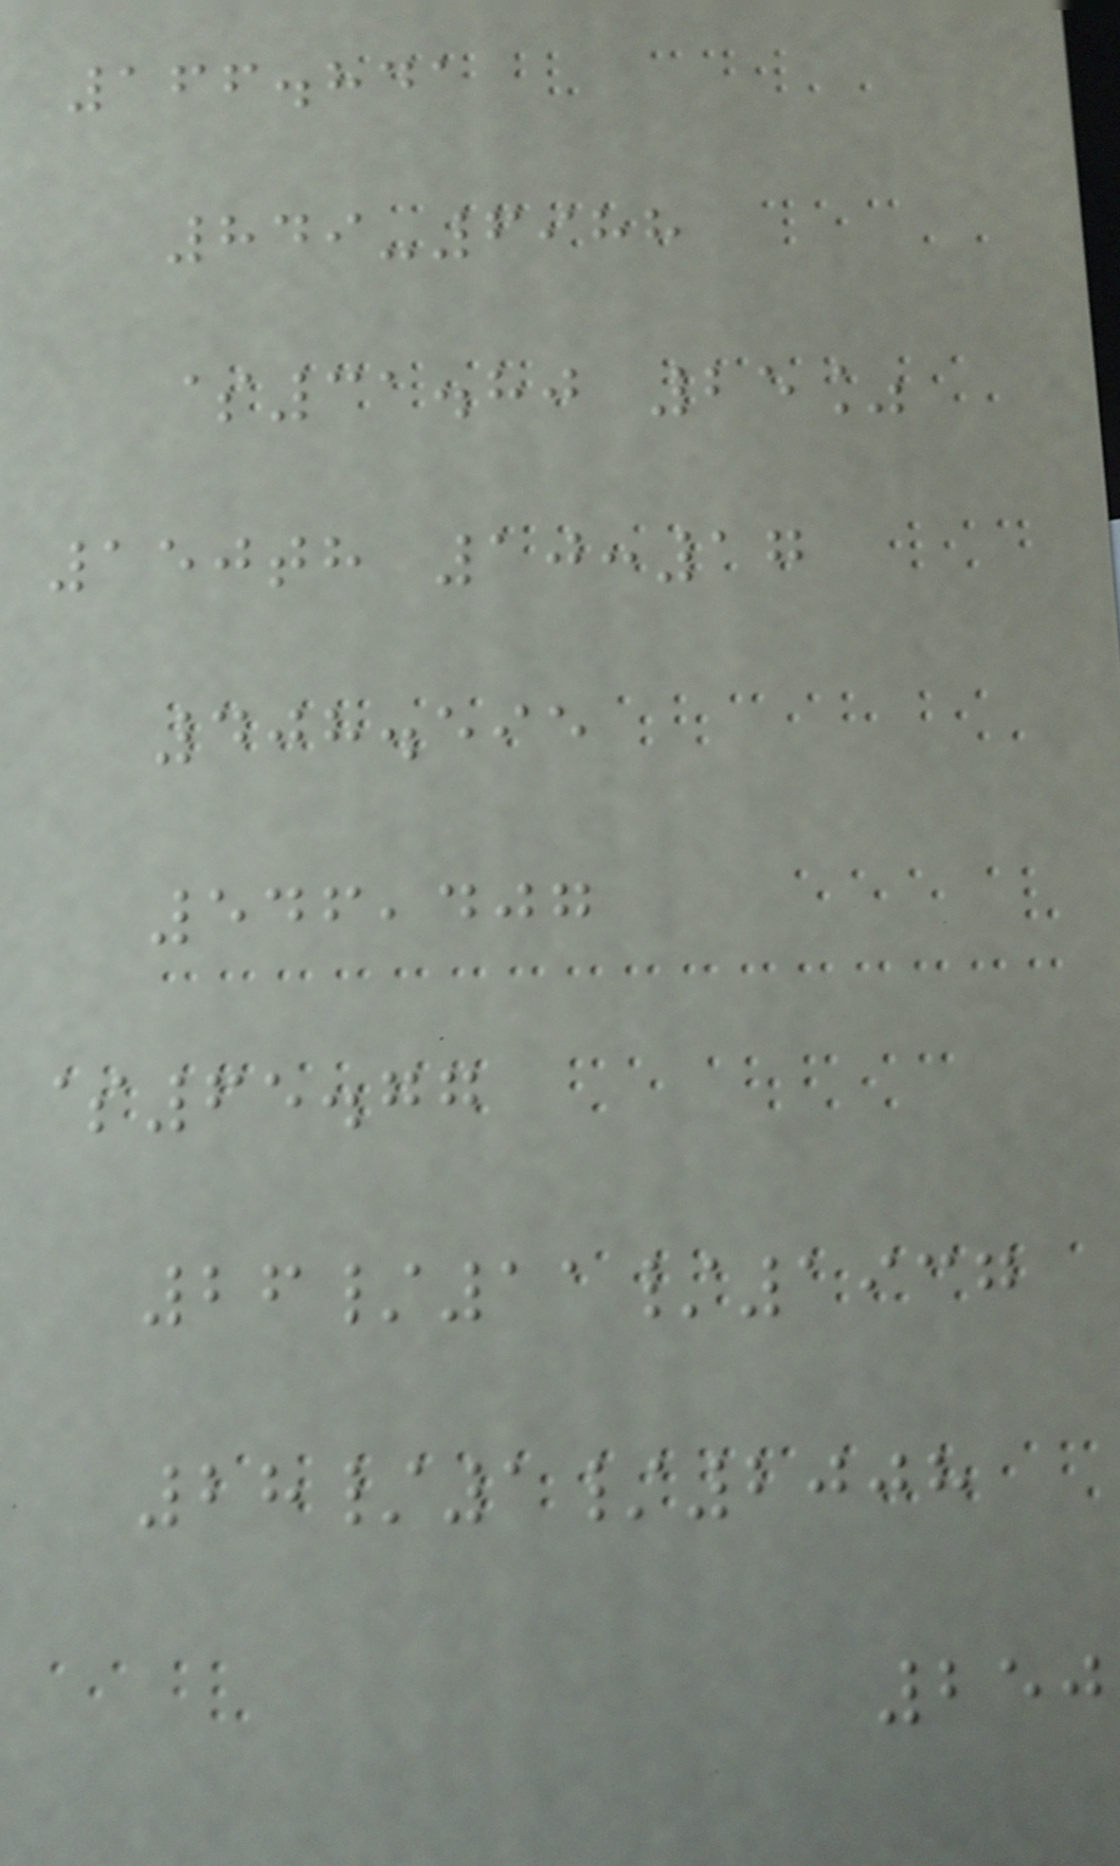166.841
849-6988
$31.80 25%
150th 10:17
408.595
546,407
$65.77
26/11/1937
28/1/2008
250
